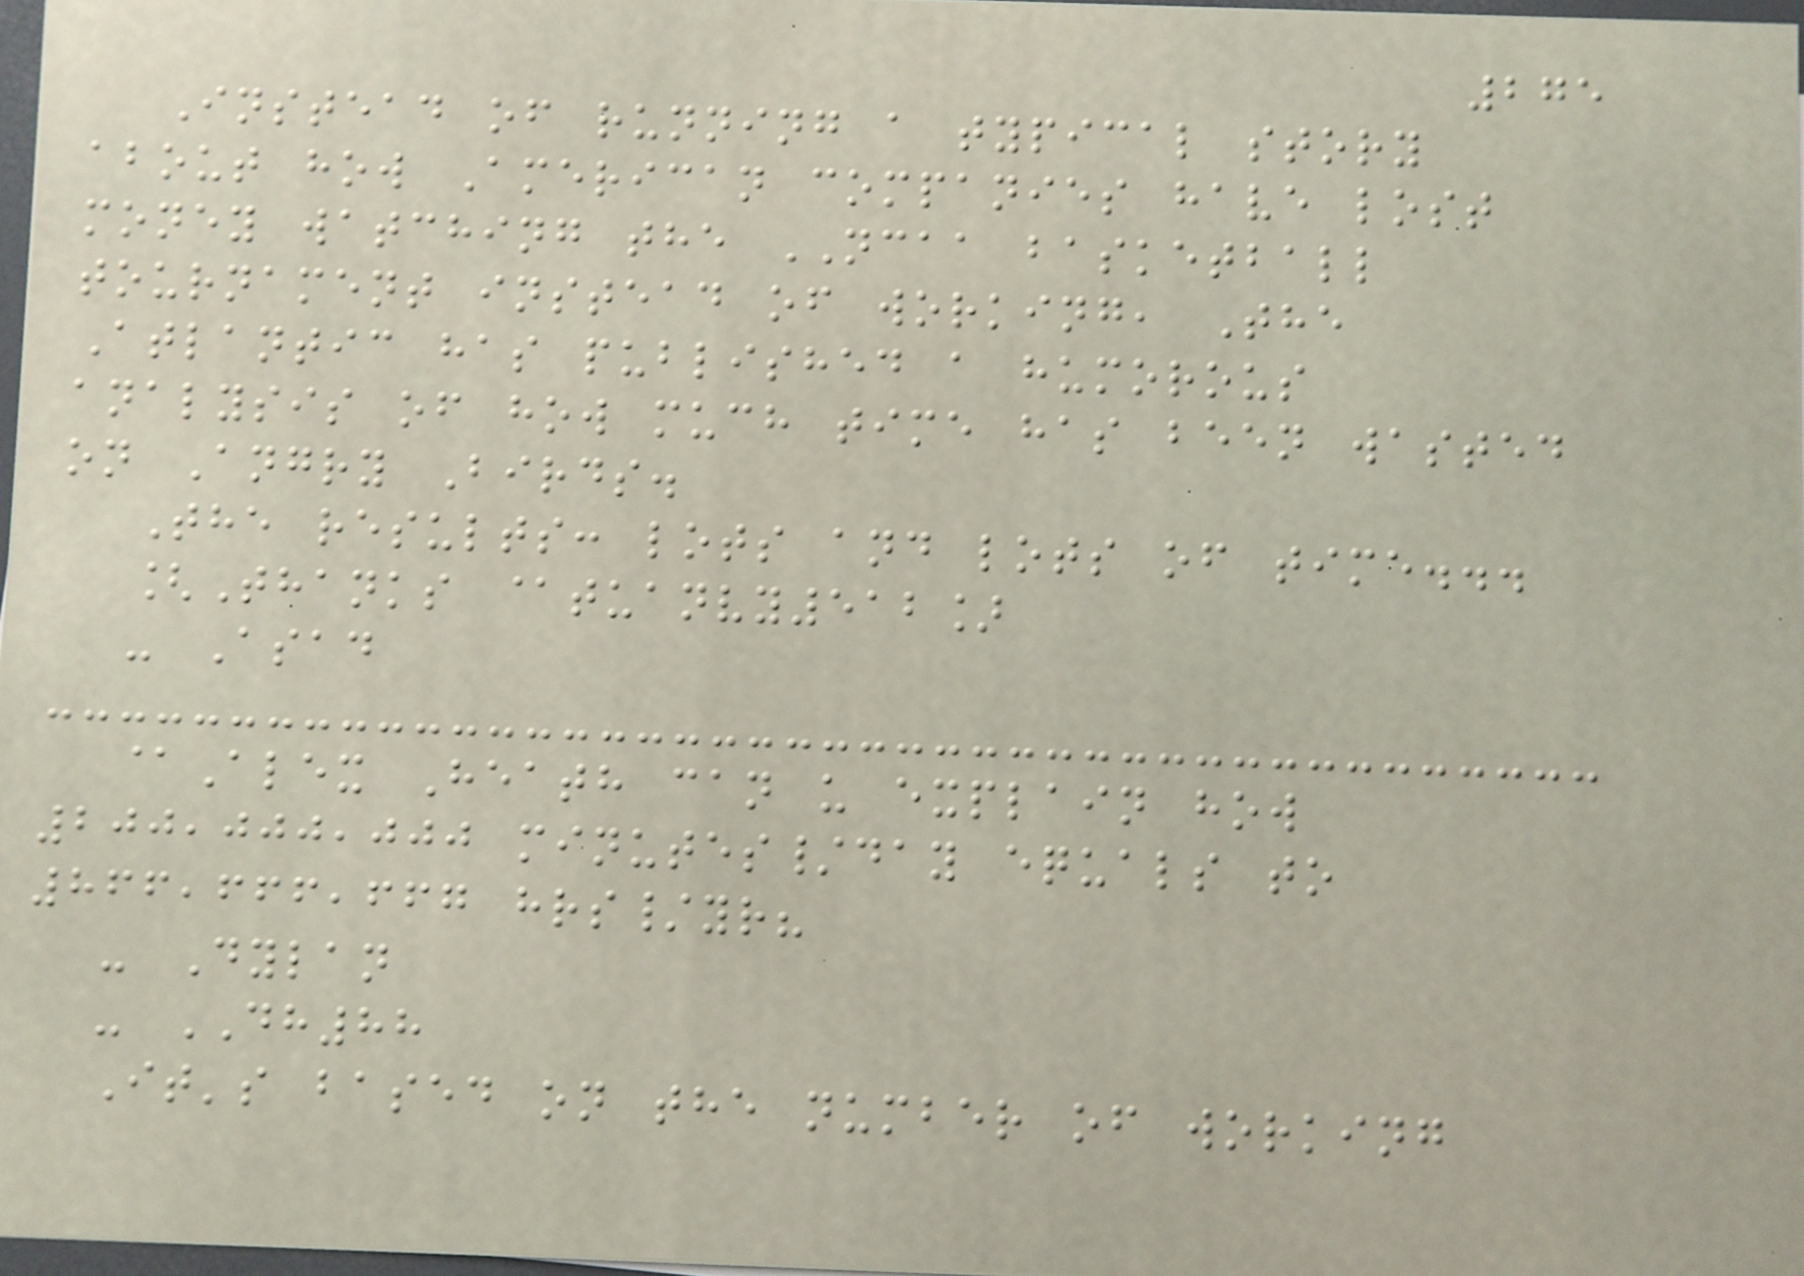275
Instead of running a typical story
about how American companies have lost
money watching the NCAA basketball
tournament instead of working, The
Atlantic has published a humorous
analysis of how much time has been wasted
on Angry Birds.
The results: lots and lots of time...
[Thanks @tuanvy512]
- Asad
@Alex Heath can u explain how
200,000,000 minutes/day equals to
866,666,667 hrs/yr?
- Dylan
- DH88
It's based on the number of working
